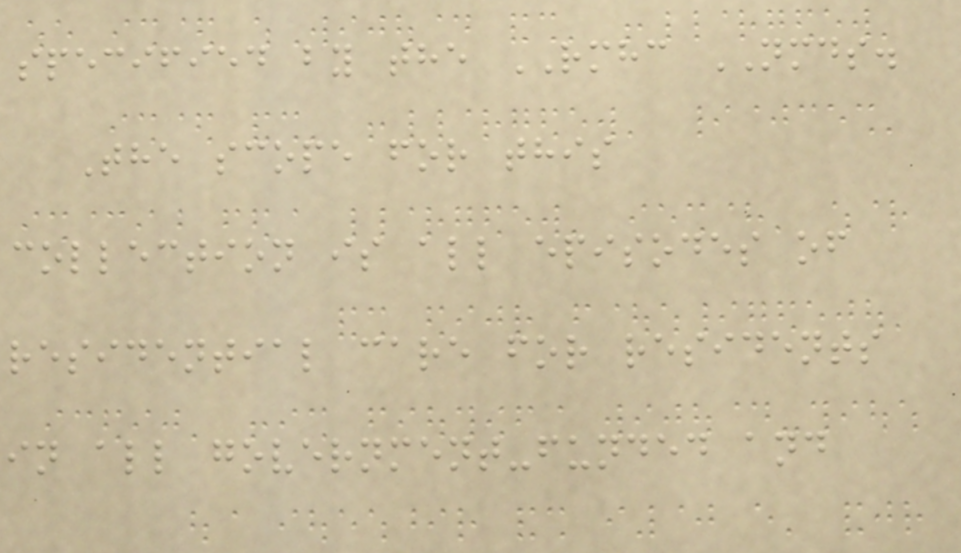specified by the RMHC NMDS.
The scope for this
collection is all episodes of
residential care for residents
in all government-funded and
